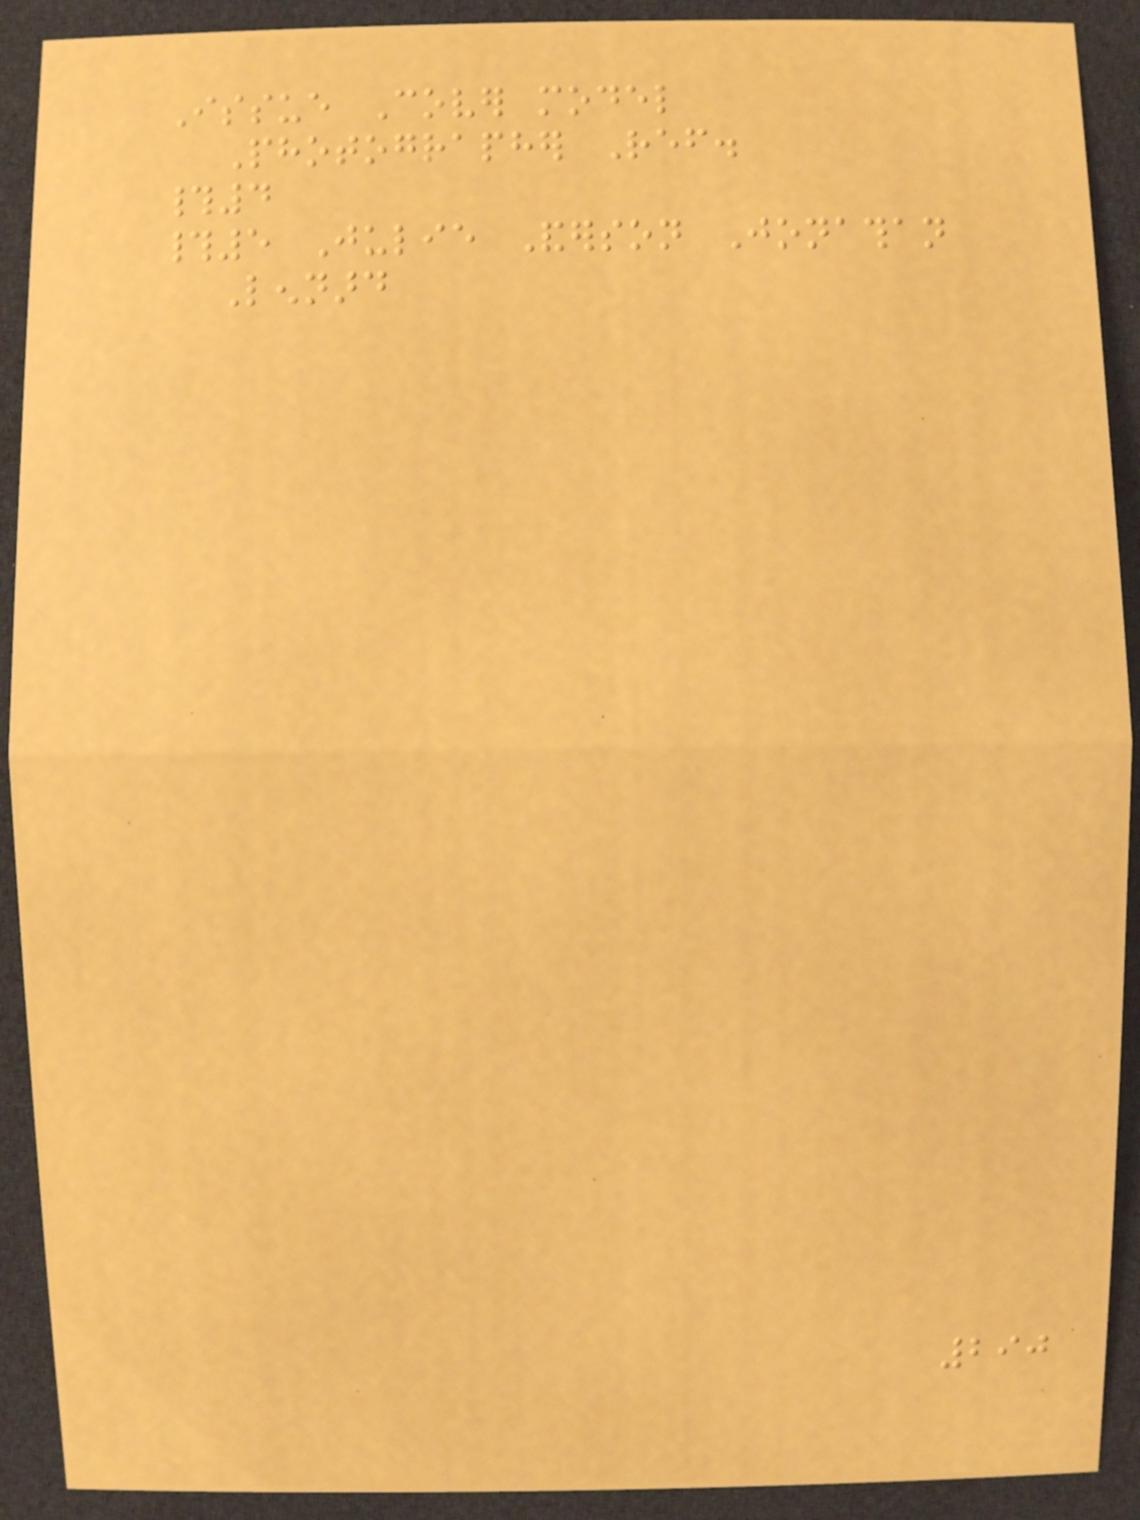Issue Cover model
Photographer Ref.
#4
#5 Julie Anderson Jonathan
Lennard
290
